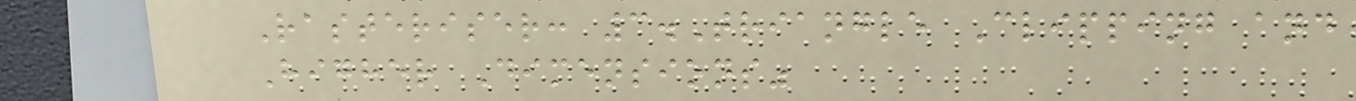Rasteriser: 3.Triangle Clipping and
Higher Dimensions"
